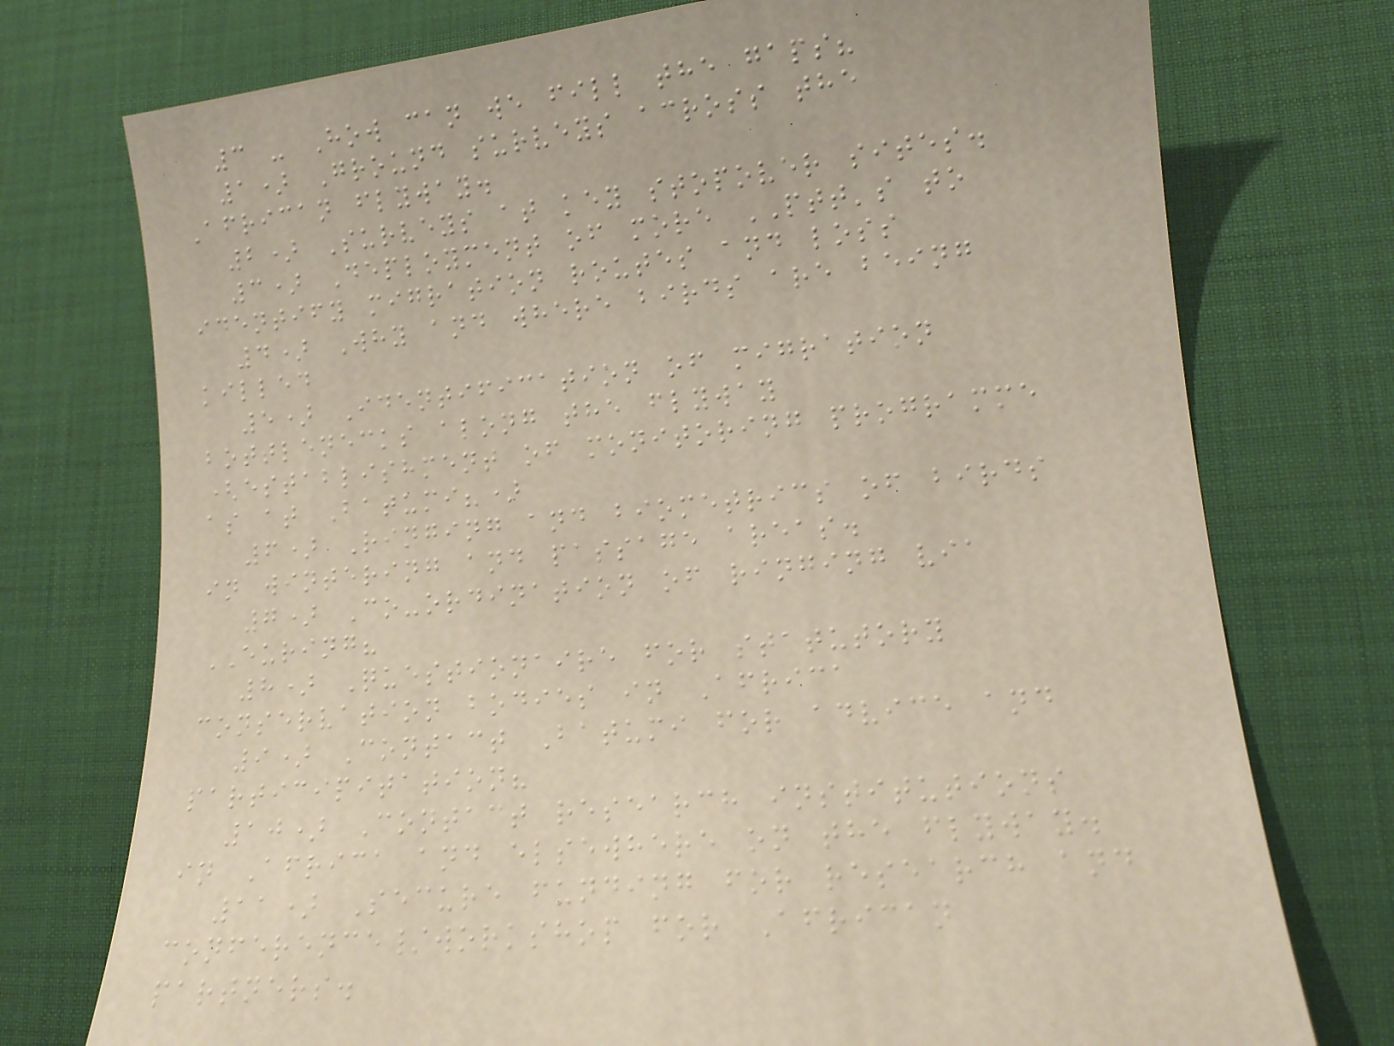3 - How can we fill the gaps?
1) Ground surveys across the
African flyway.
2) Surveys at key stopover sites.
3) Deployment of more PTT's to
identify migration routes and loss
4) Why and where birds are being
killed
5) Identification of migration
bottlenecks along the flyway
(establishment of monitoring programme
as at Batumi?)
6) Ringing and biometrics of birds
in wintering and passage areas.
7) Co-ordination of ringing via
EURING?
8) Questionaire for statutory
conservation bodies in Africa
9) Contact Batumi for advice and
participitation?
10) Contact research institutions
in Africa and elsewhere on the flyway.
11) Secure funding for research and
conference/workshop for African
partners.
